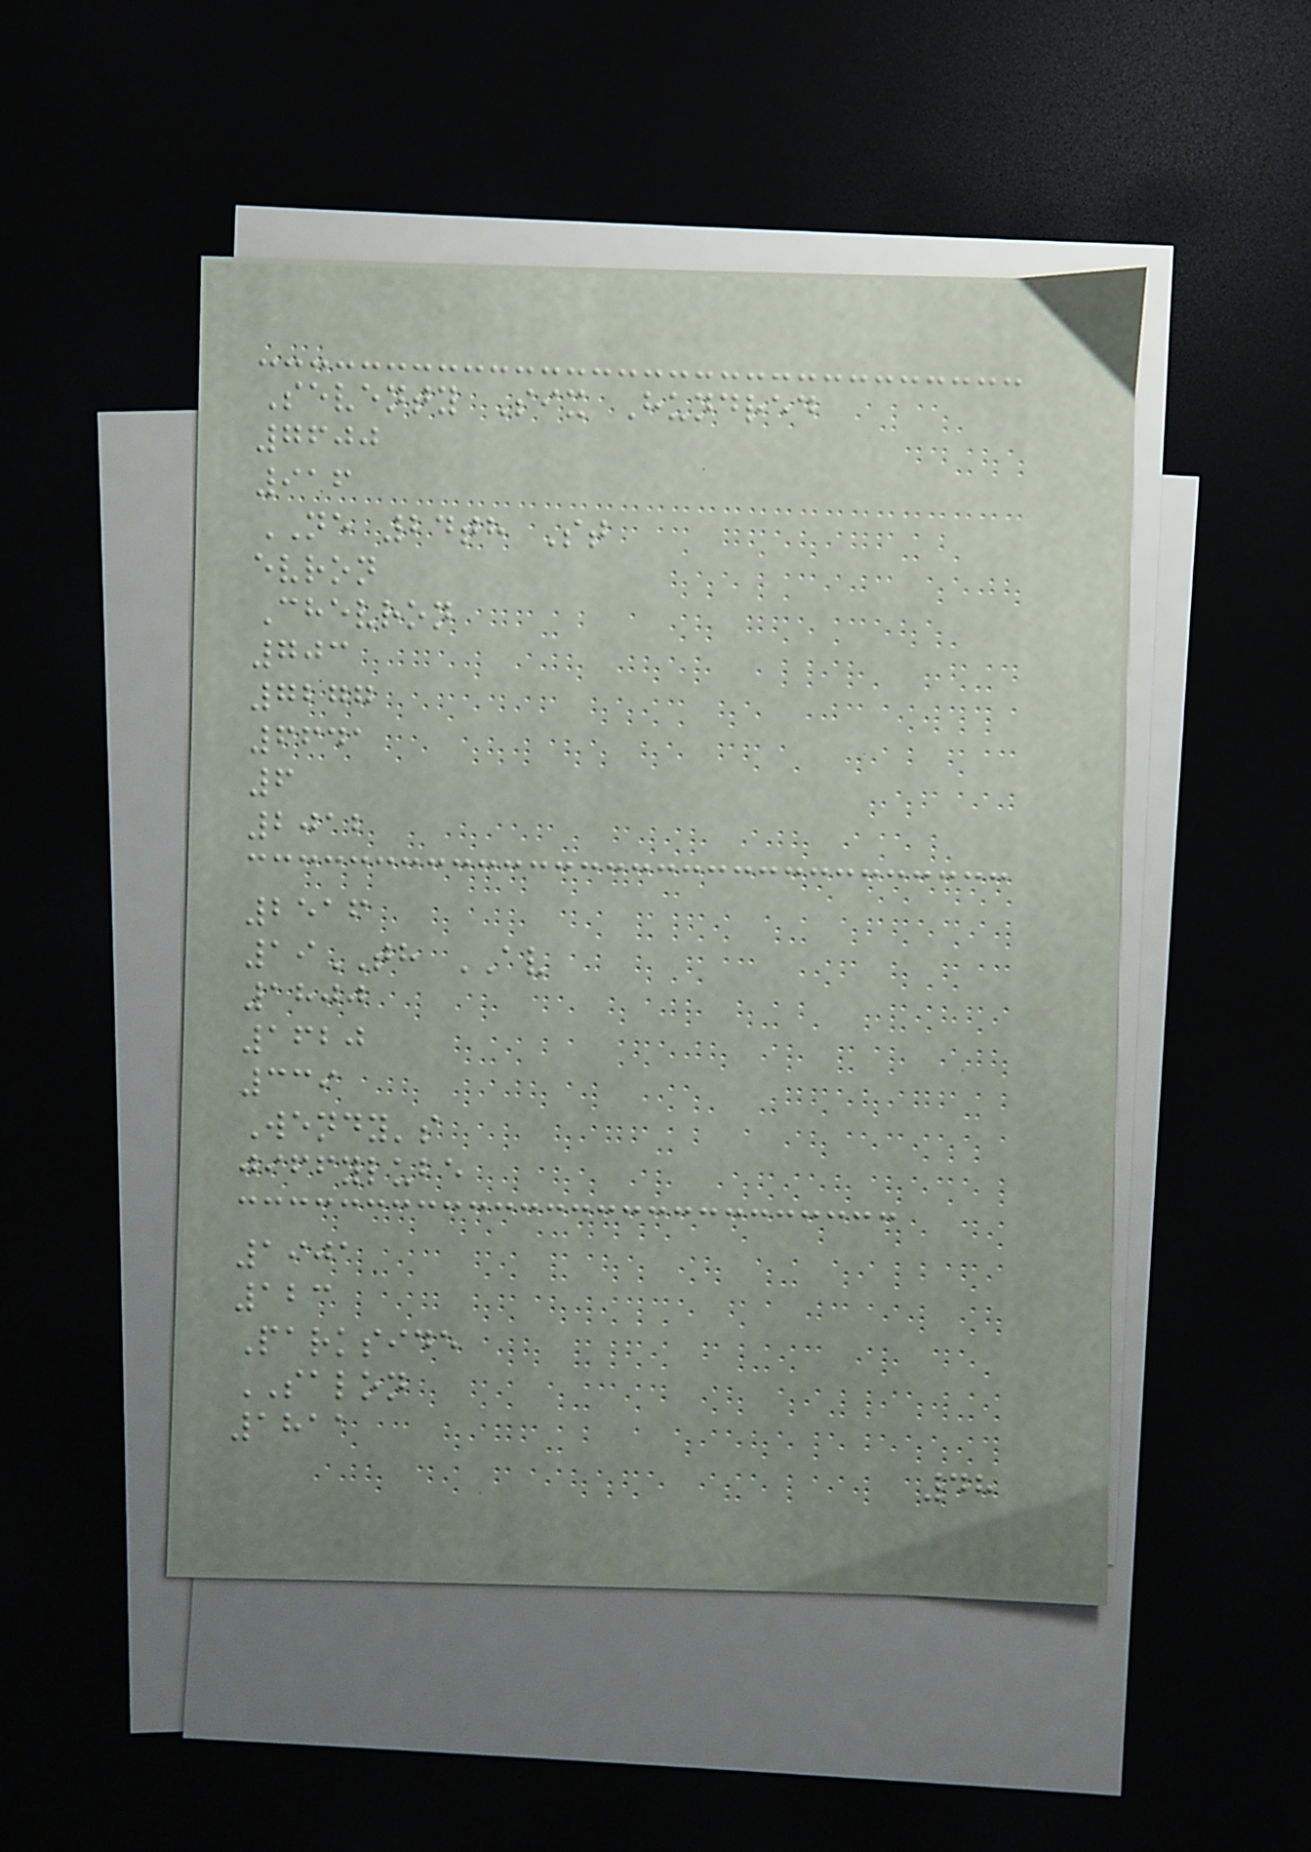Seventy Six Hundred
7600
916
NE 24th St
evron
Chevron
703
7277
6641
6
2012
2516
19TH AV
1800
1620
339
Wendy's
jiffylube
1901
123
Parkside
SALON
1811
48
